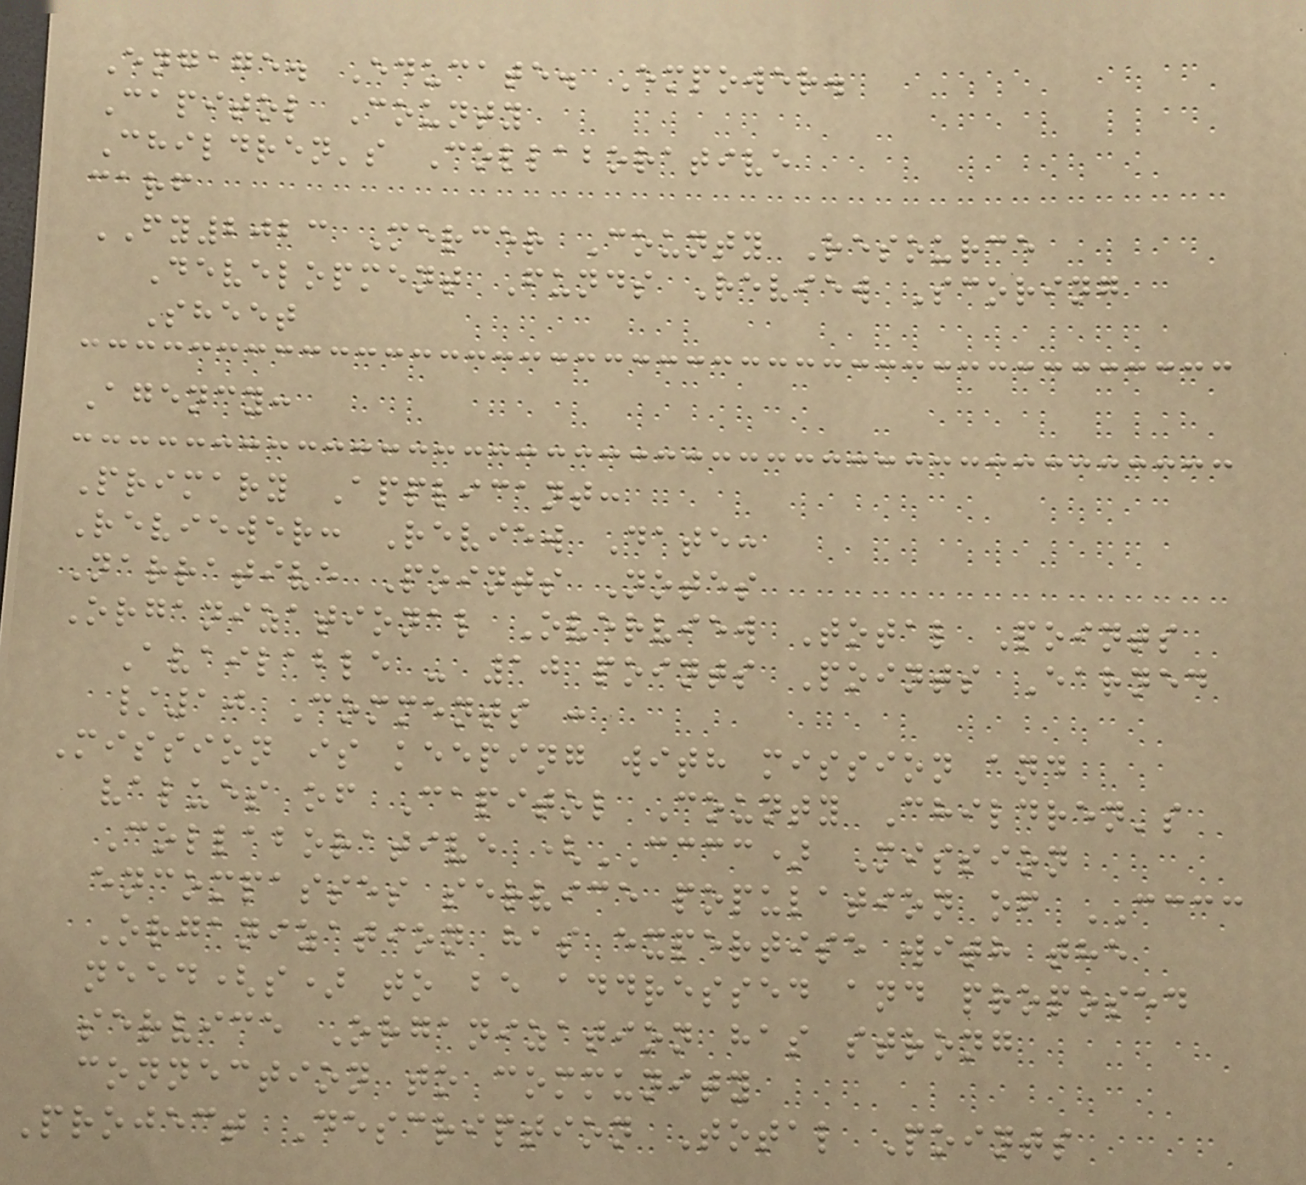Engage. Educate. Empower.
Capitol County
Children's Collaborative
carf
FY2023 Mercer County Resource
Development Funds Review Scoring
Sheet
Agency:
Primary Applicant:
Reviewer: Review Date:
Narrative Points Notes
Organizational Overview Total Points
Available - 10 points Points Earned
/10 Comments :
Mission is keeping with mission and
values of Capitol County Children's
Collaborative (CCCC) Mission
encompasses service population of CCCC
Organization has expertise with the
need(s) to be addressed and proposed
service Organization has strong
connection to community
Project Description Total Points
